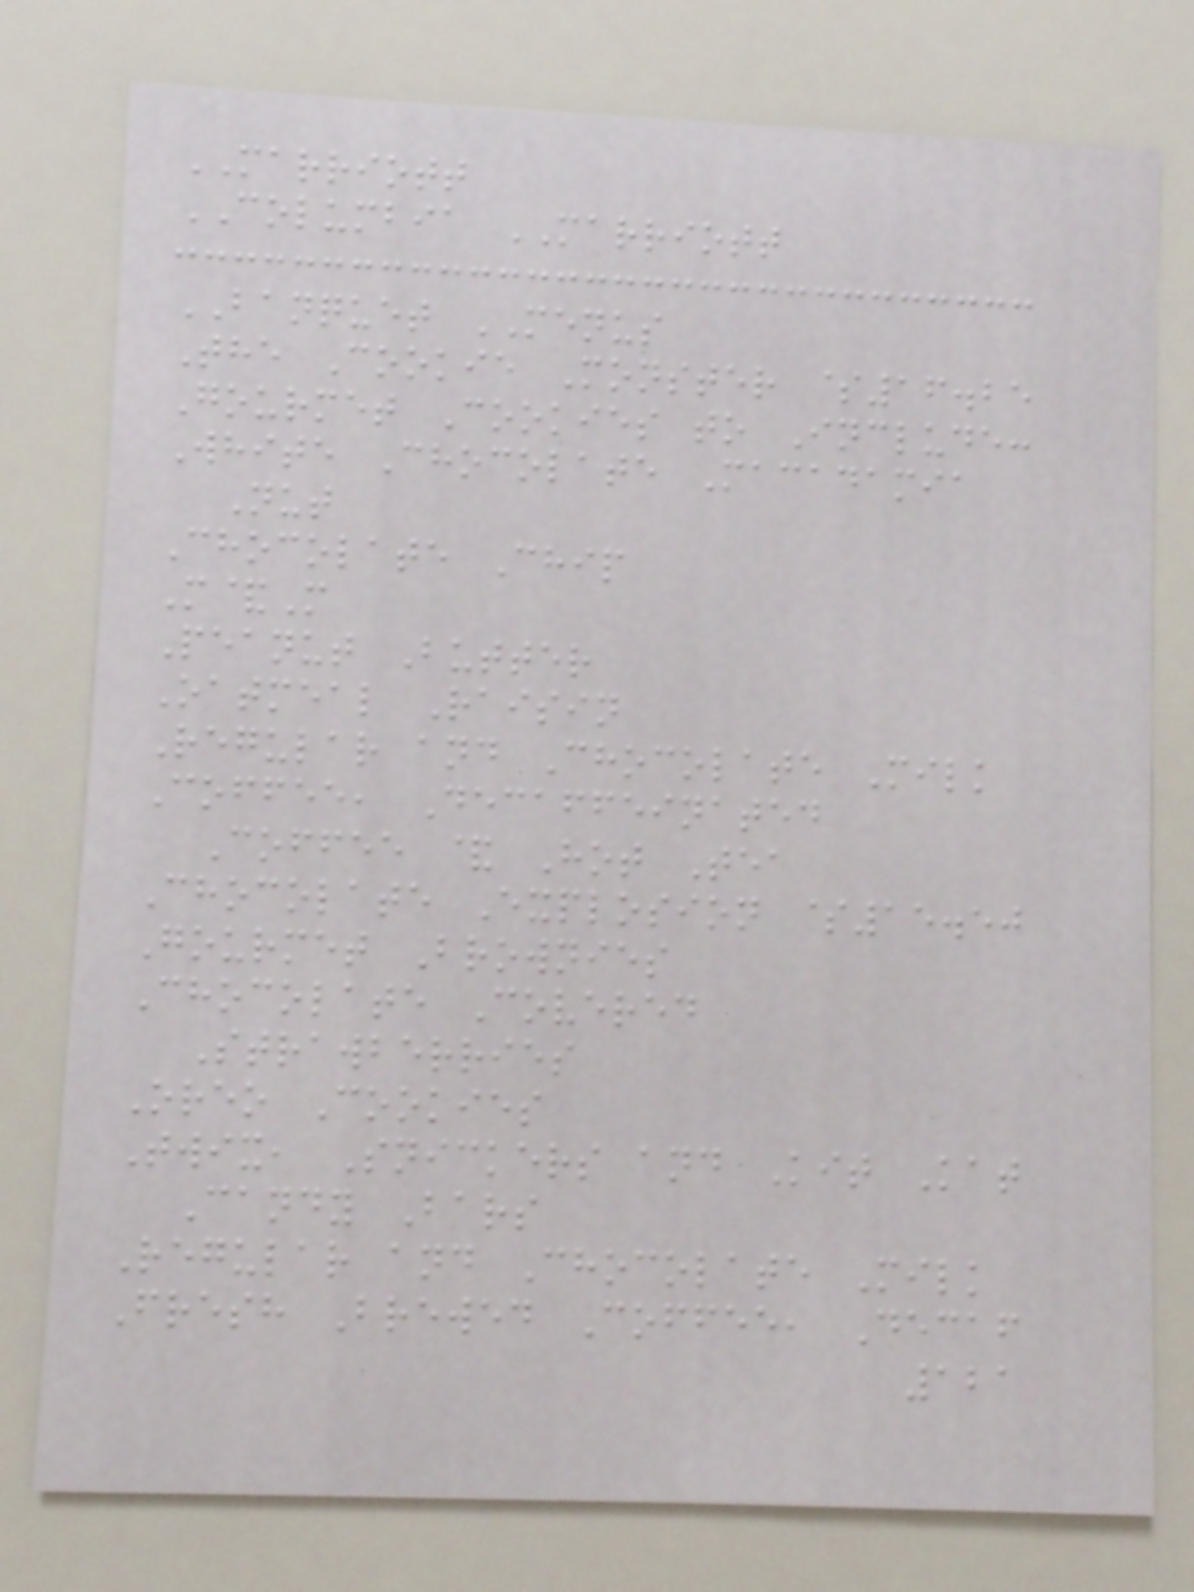MARRIOTT
COLUMBIA MARRIOTT
BANQUET MENUS
The Cookie Monster $16.25
Gourmet Cookies to Include:
White Chocolate Macadamia
Nut
Chocolate Chip
M&M
Peanut Butter
Oatmeal Raisin
Regular and Chocolate Milk
Coffee, Decaffeinated
Coffee & Hot Tea
Chocolate Explosion $15.50
Gourmet Brownies
Chocolate Covered
Strawberries
Oreo Cookies
Twix, Snickers and Kit Kat
Candy Bars
Regular and Chocolate Milk
Fresh Brewed Coffee, Decaf
121
